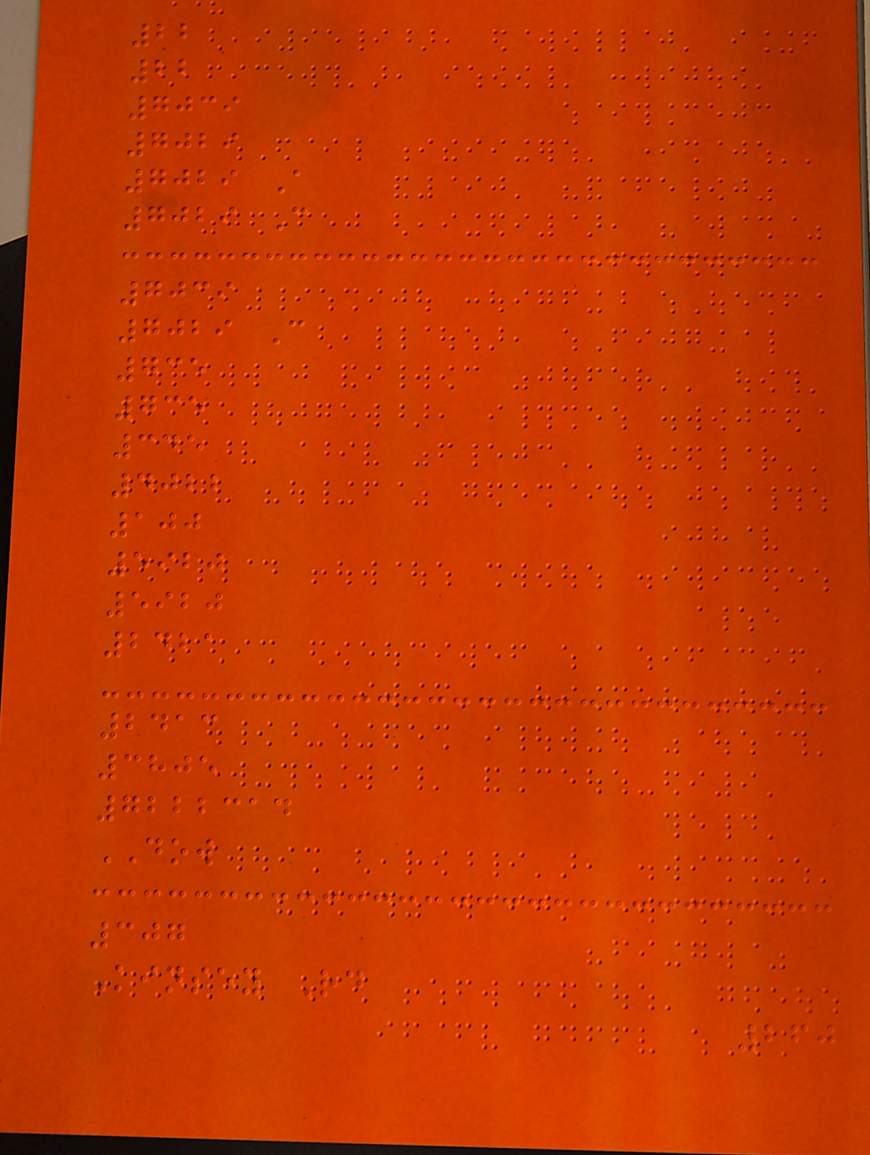22
22
7039
7029
7029 A
7029 C
7039
7029 C
735
735
345
4022
100
5920
5920
2421
2413
3805
7222314
DOW
307
Kinsey Rd
260
